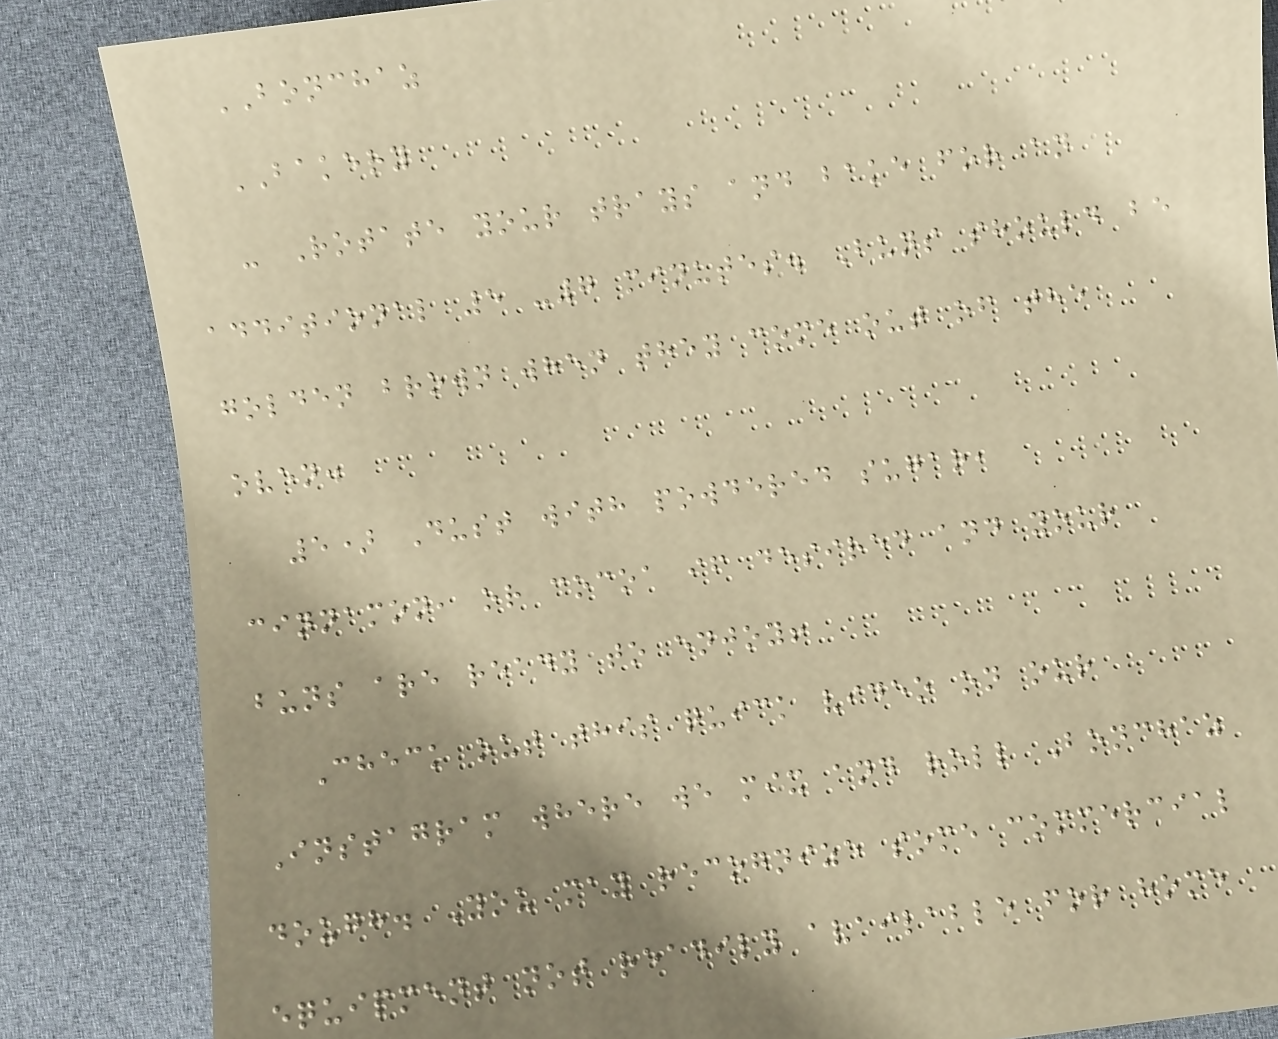BONCHAZ
BAKERY
- Rotate your trays and bake for an
additional 5 -7 minutes. Buns should be
golden brown when they come out of the
oven.
5) Dust with powdered sugar,
cinnamon, or cocoa if desired and your
buns are ready to enjoy!
Check out this quick video on our
Instagram where we mix and roll Bonchaz
dough. You may recognize some commercial
equipment not readily available for home
